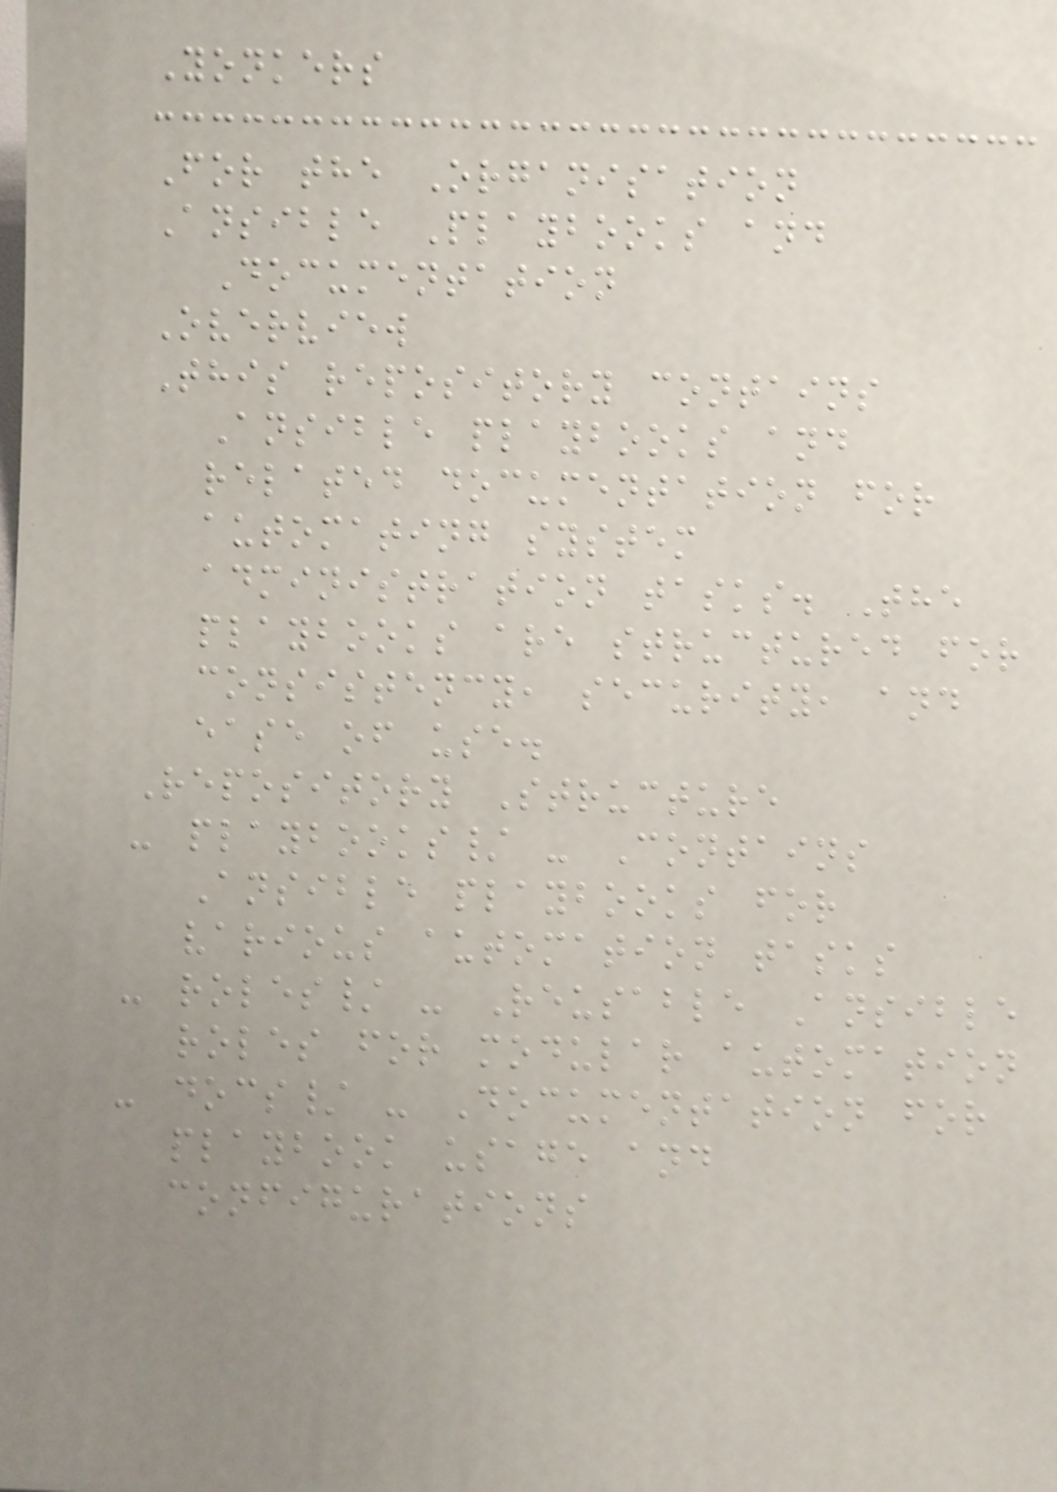Yonkers
For the Organisation
Ansible Playbooks and
Documentation
Overview
This repository contains
Ansible playbooks and
related documentation for
automating system
administration tasks. The
playbooks are structured for
consistency, security, and
ease of use.
Repository Structure
- playbooks/ - Contains
Ansible playbooks for
various automation tasks
- roles/ - Reusable Ansible
roles for modular automation
- docs/ - Documentation for
playbook usage and
configurations
